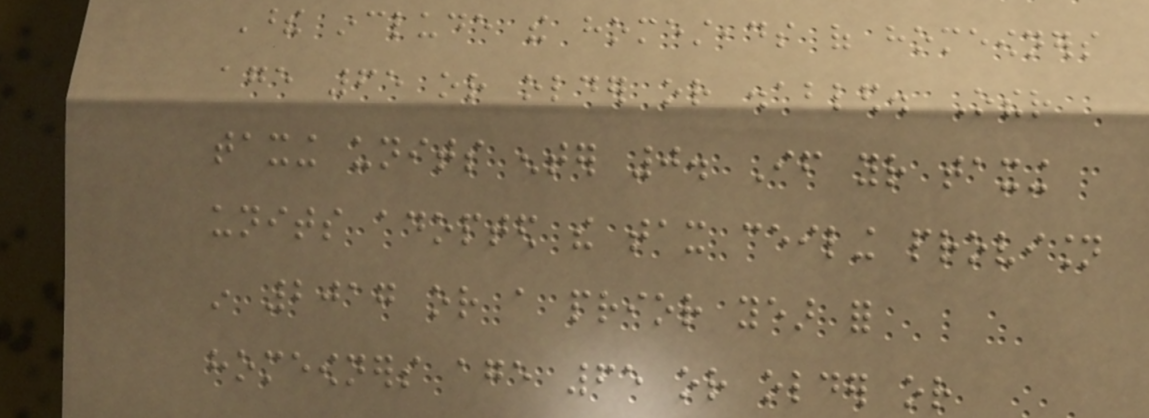These include the homesteads of homeowners
age 65 or older or disabled. Other
taxing units enter 0. If your taxing
units adopted the tax ceiling provision
in 2017 or a prior year for
homeowners age 65 or older or
